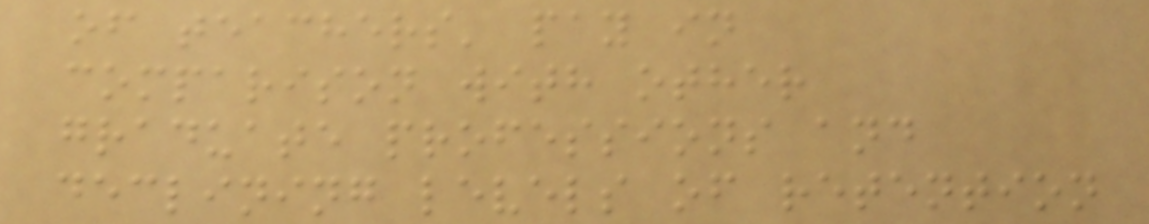of teachers' pay in
comparison with other
graduate professions and
declining levels of retention
